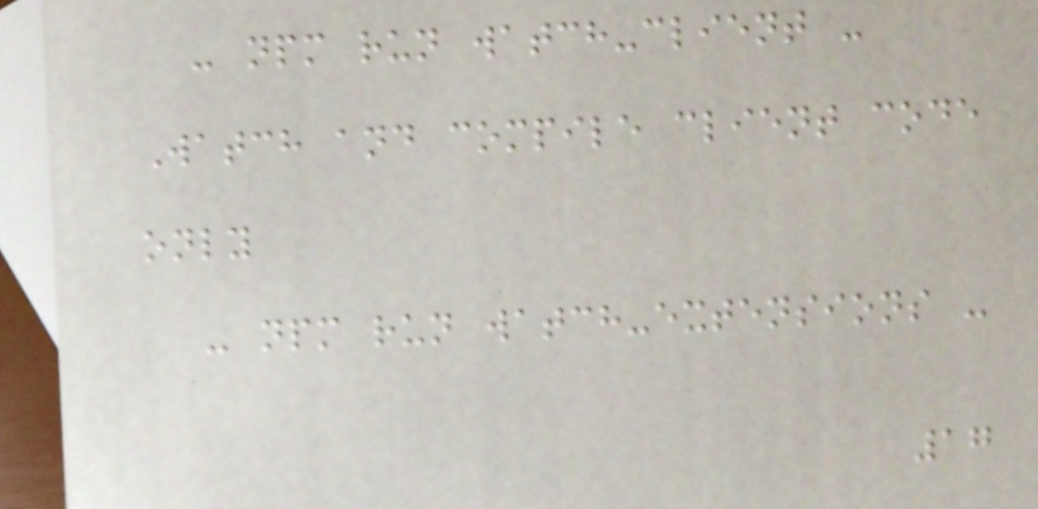- npm run watch-client -
Watch and compile client code
only
- npm run watch-extensions -
17
